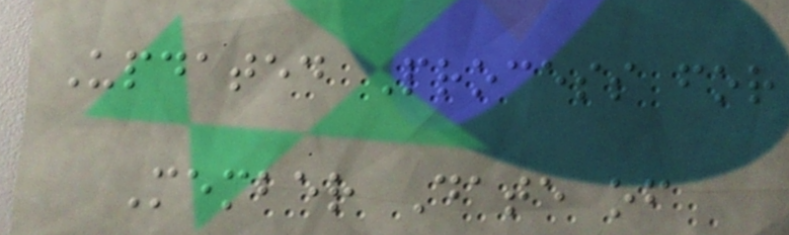Updated Process for
Member Date of
